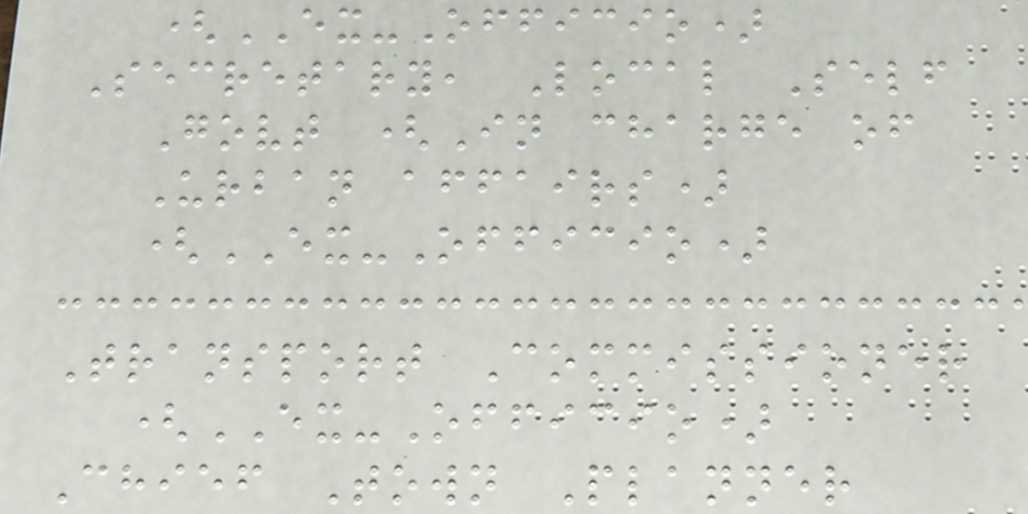(EX-Officio)
Secretary, Local Self
Govt (In charge of
Urban affairs)
(EX-Officio)
Transport Commissioner
(EX-Officio)
Chief Town Planner
